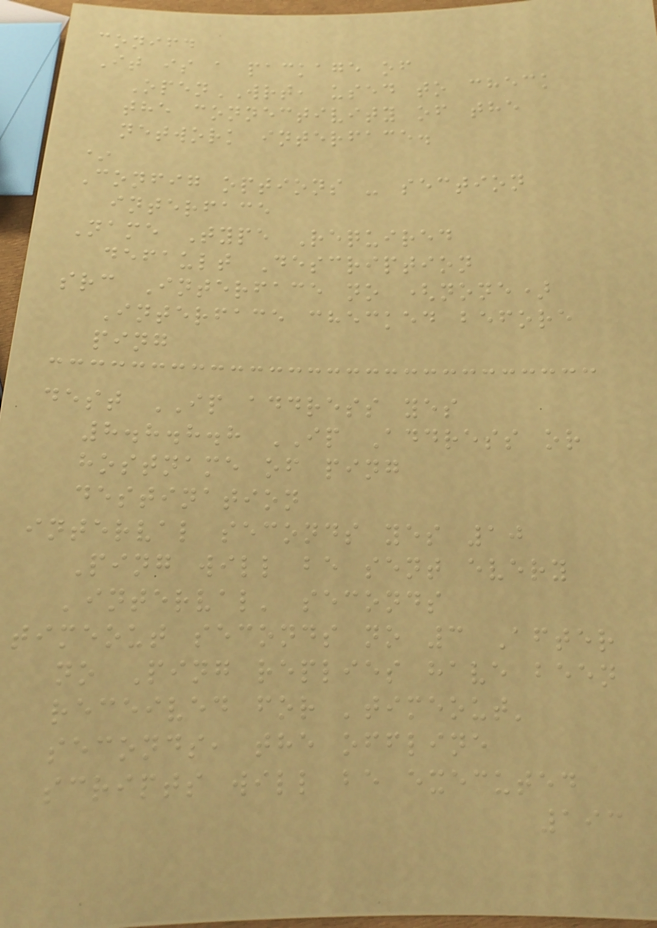conifd
It is a package of
OpenWRT, used to check
the connectivity of the
network interface.
*
Config options - section
interface
Name Type Required
default Description
src Interface no (none)
Interface checked before
ping
dest IP address yes
8.8.8.8 IP Address or
hostname of ping
destination
interval seconds yes 10
Ping will be sent every
'interval' seconds
timeout seconds no 3 After
no Ping replies have been
received for 'timeout'
seconds, the offline
scripts will be executed
193
